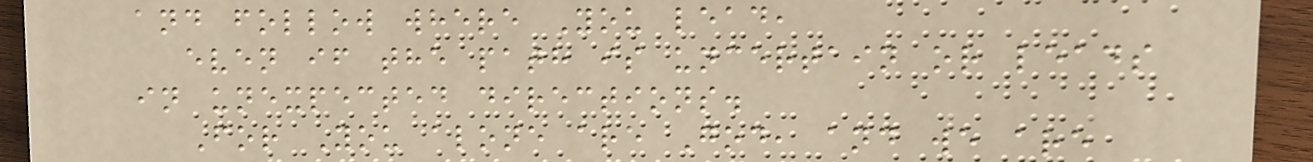and follow where You lead,
even if the path is uncertain or leads
in unexpected directions.
For You alone are God, and we are
